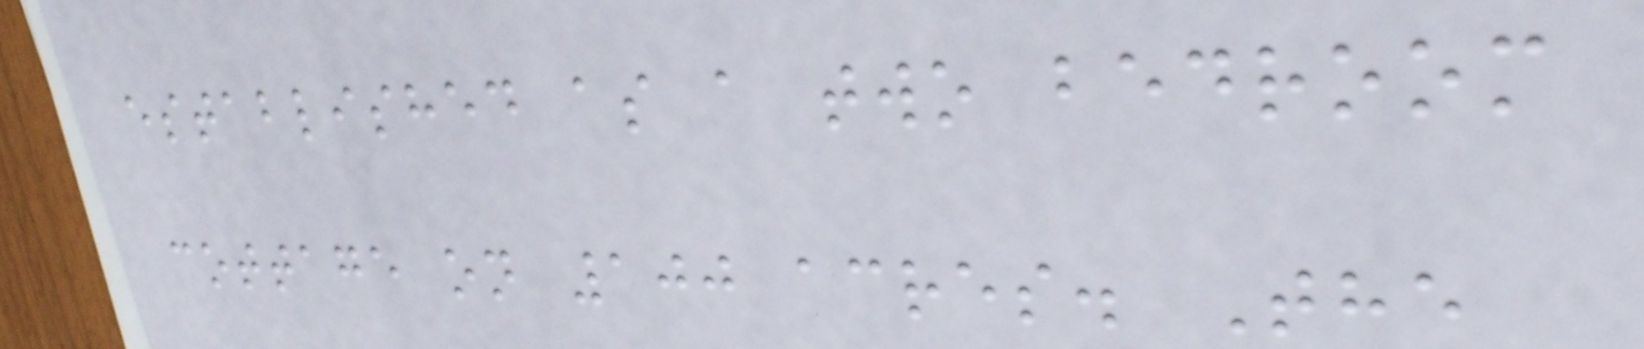established as a two bedroom
cottage on 100 acres. The
